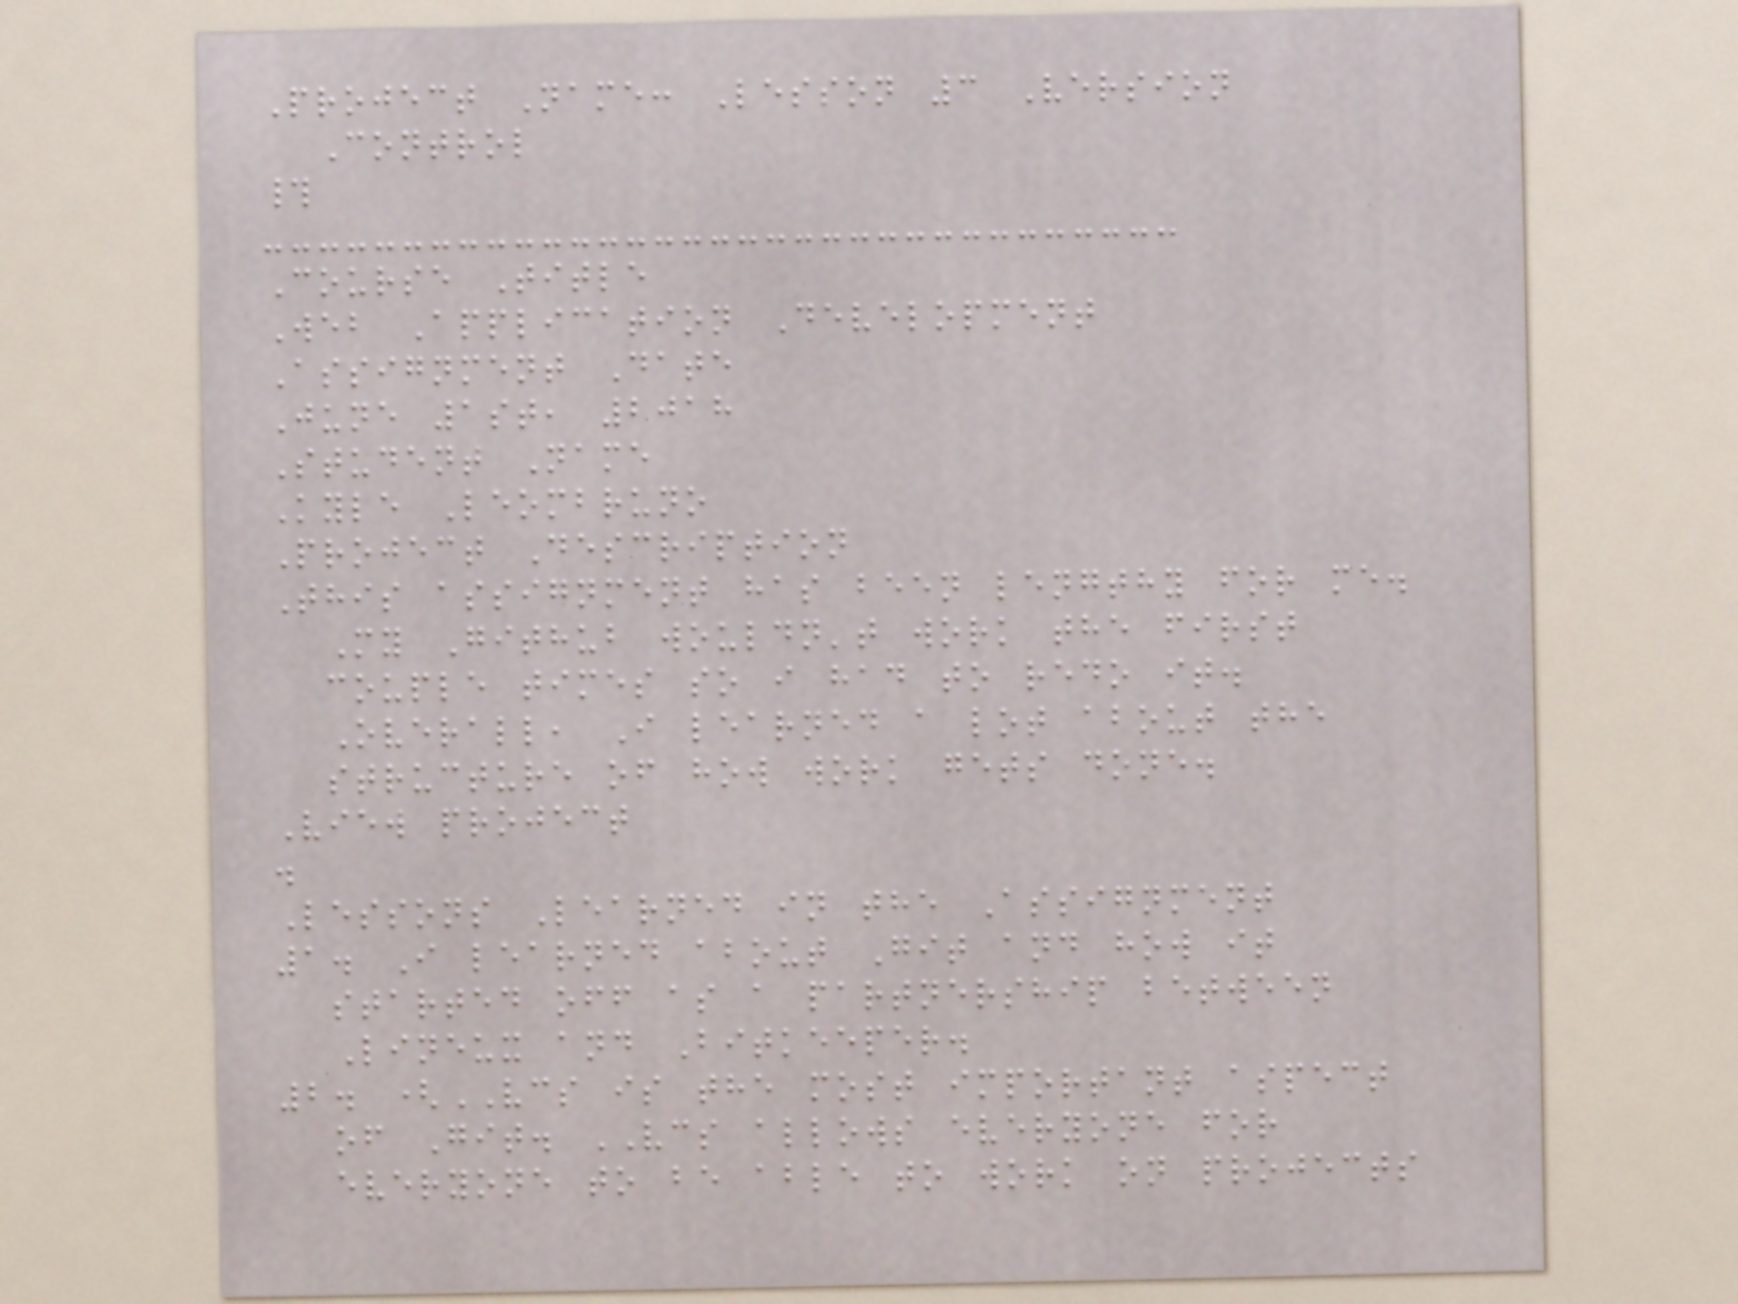Project Name: Lesson 3 Version
Control
#
Course Title
Web Application Development
Assignment Date
June 1st, 2018
Student Name
Kyle Leombruno
Project Description
This assignment has been lengthy for me.
My Github wouldn't work the first
couple times so i had to redo it.
Overall, I learned a lot about the
structure of how work gets done.
View project
.
Lessons Learned in the Assignment
1. I learned about Git and how it
started off as a partnership between
Lineux and Bitkeeper.
2. (VCS is the most important aspect
of Git. VCS allows everyone for
everyone to be able to work on projects
